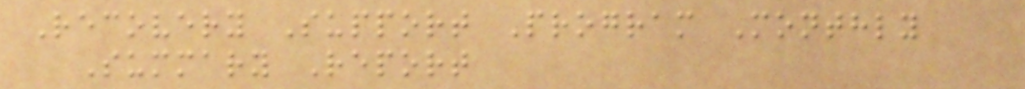Recovery Support Program Monthly
Summary Report
